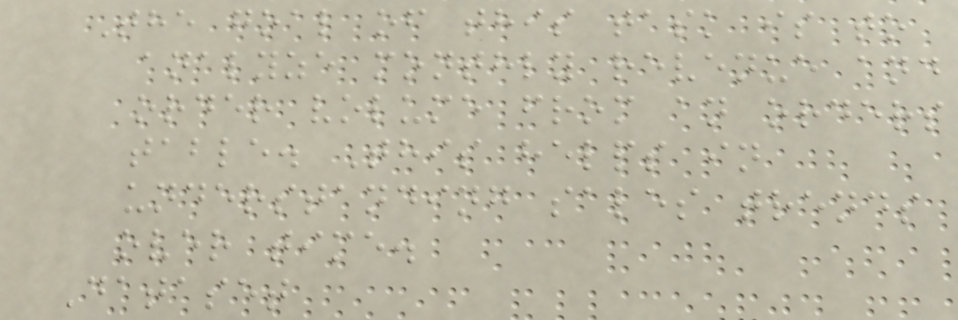The goal of this task is to
analyze monthly revenue and
order volume from an orders
table. This helps in
understanding sales trends
over time.
Dataset
